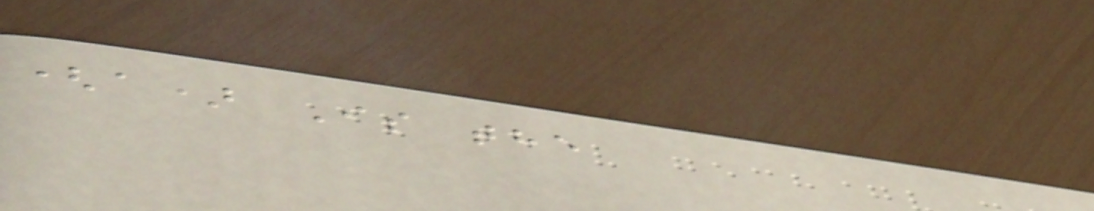(a) Is the
